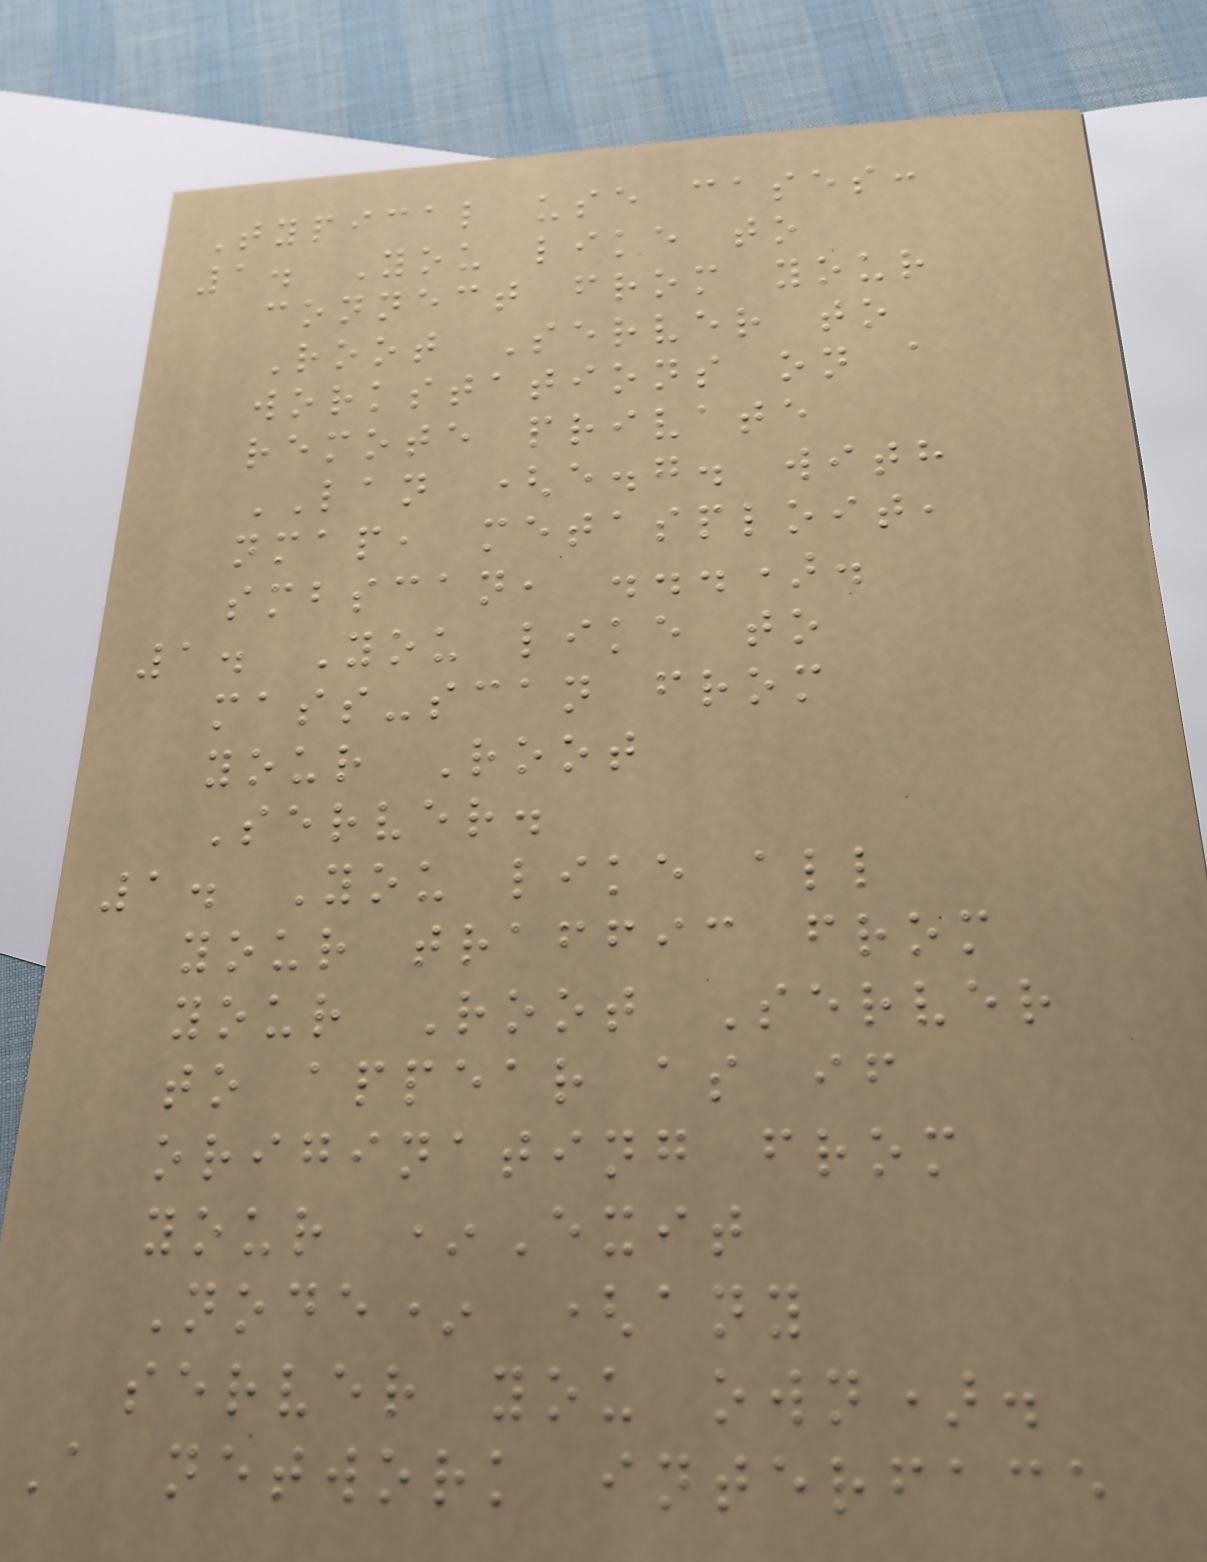Typical use cases:
1. You like to
connect from your
Root Server to
workstations on a
remote private
LAN (e.g. with
nmap, metasploit,
smbscan, ...).
1. You like to
mass-scan from
your Root
Server.
1. You like all
your traffic from
your Root Server
to appear as if
originating from
your *Exit
Node* (any
server you own).
A network interface
